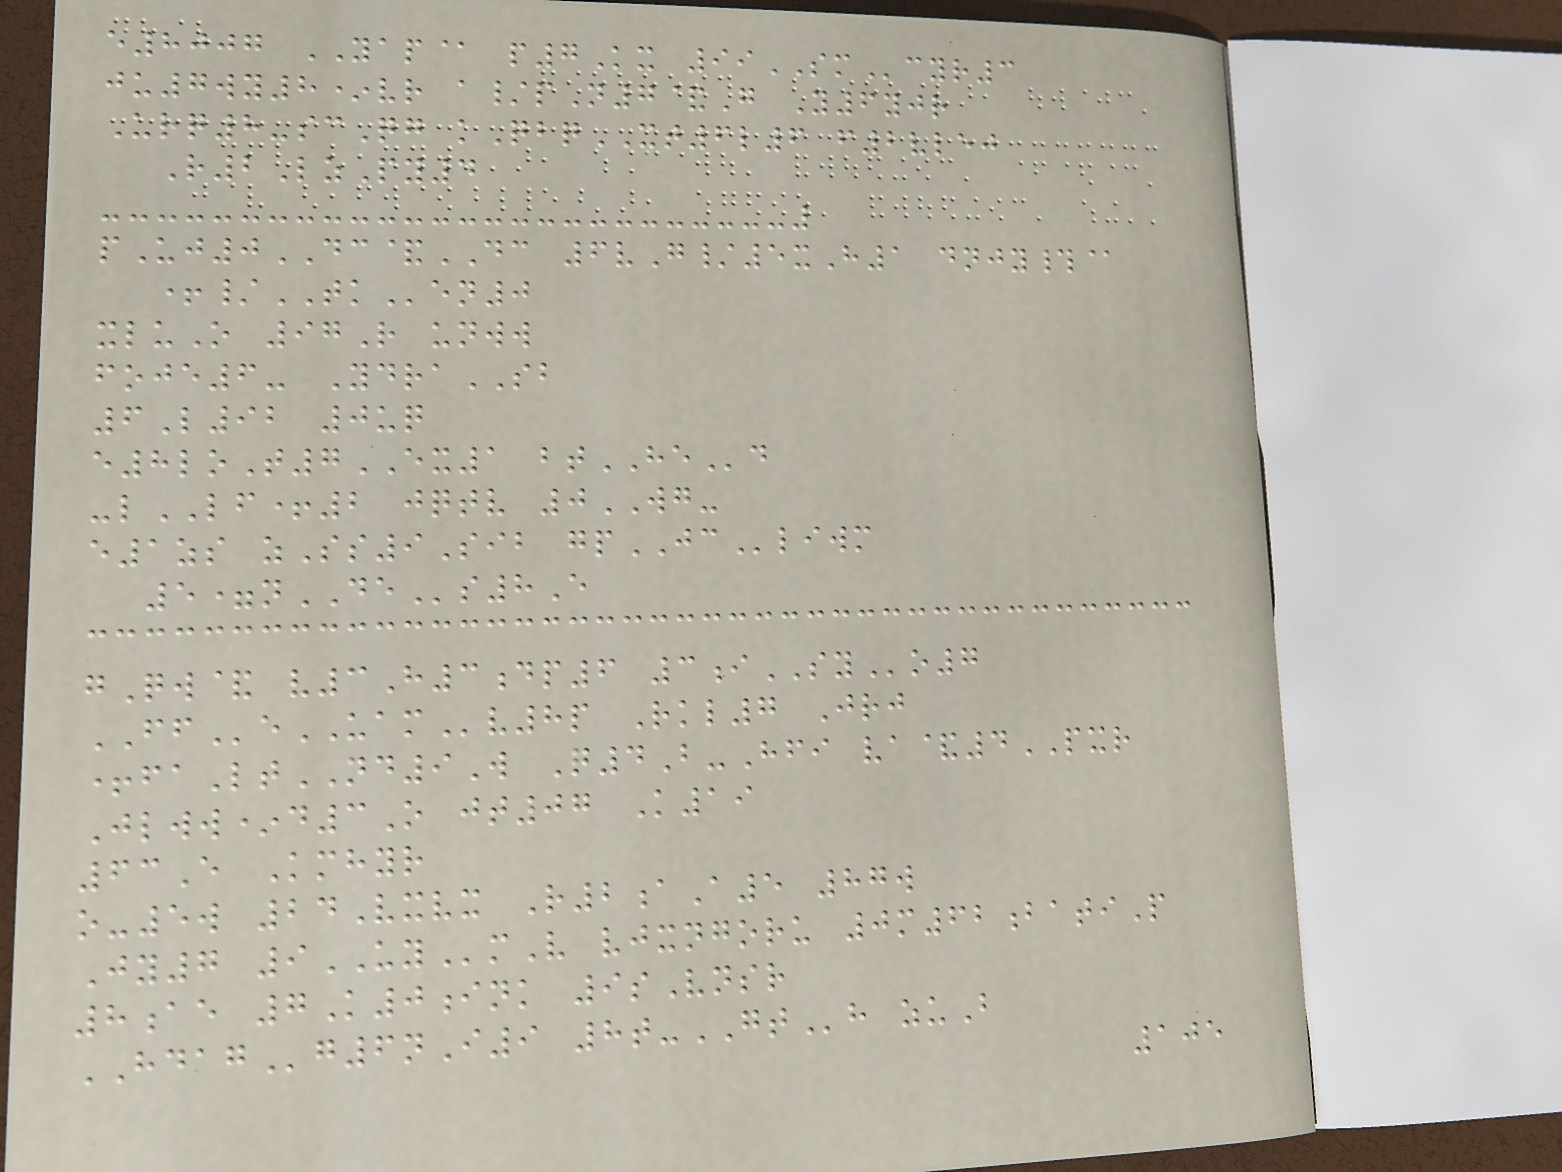e8007 YAP@ p7Kx 99SMcyr3
ju7wy8*vr a/pN7&G Y6yjr
Urq8-scQg kQbqXT6l6 f2vlej
R2LzPy4
pUj0DC&DC 6vG/5xH1 dnjy#@
+/TKen0
xluO 97R unww
foje6- YdraSB
6L92 0uq
e8loT7EX1 btHEd
-lLF+2 jqtv 0WG-
e1zs zSs9Sib gpJCliwm
5=nDEs8E
gQw& v3H3dp6 3iSYo7
FFeUAMv8p Rkl7 Jrj
+faLtND9W Q4B-Hfi va&4PXR
Jlww*d3O jt07 K19
63E Kmhyr
o-5w 24Vxvx R2aA5 87w
Jy7 9UYmV vjxngoru 0m62batiP
8ae 7K0ink 9sVnsr
HDAGg6nI9 8t-GTh zuB
105
